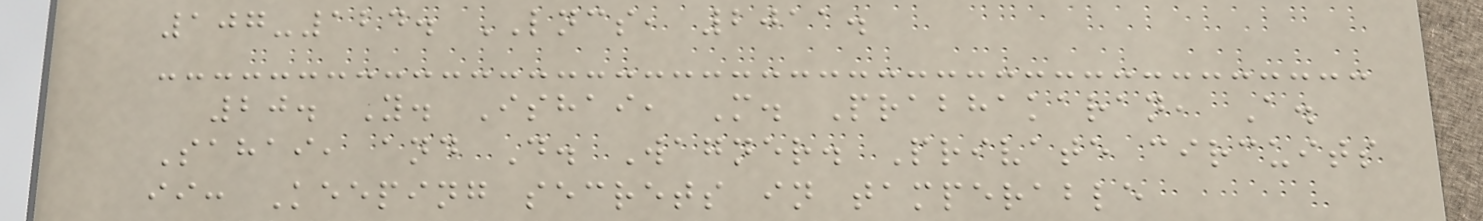107-124. LNCS, 2011.
20. Y. Ishai, M. Prabhakaran, A.
Sahai, and D. Wagner. Private circuits
ii: Keeping secrets in tamperable
